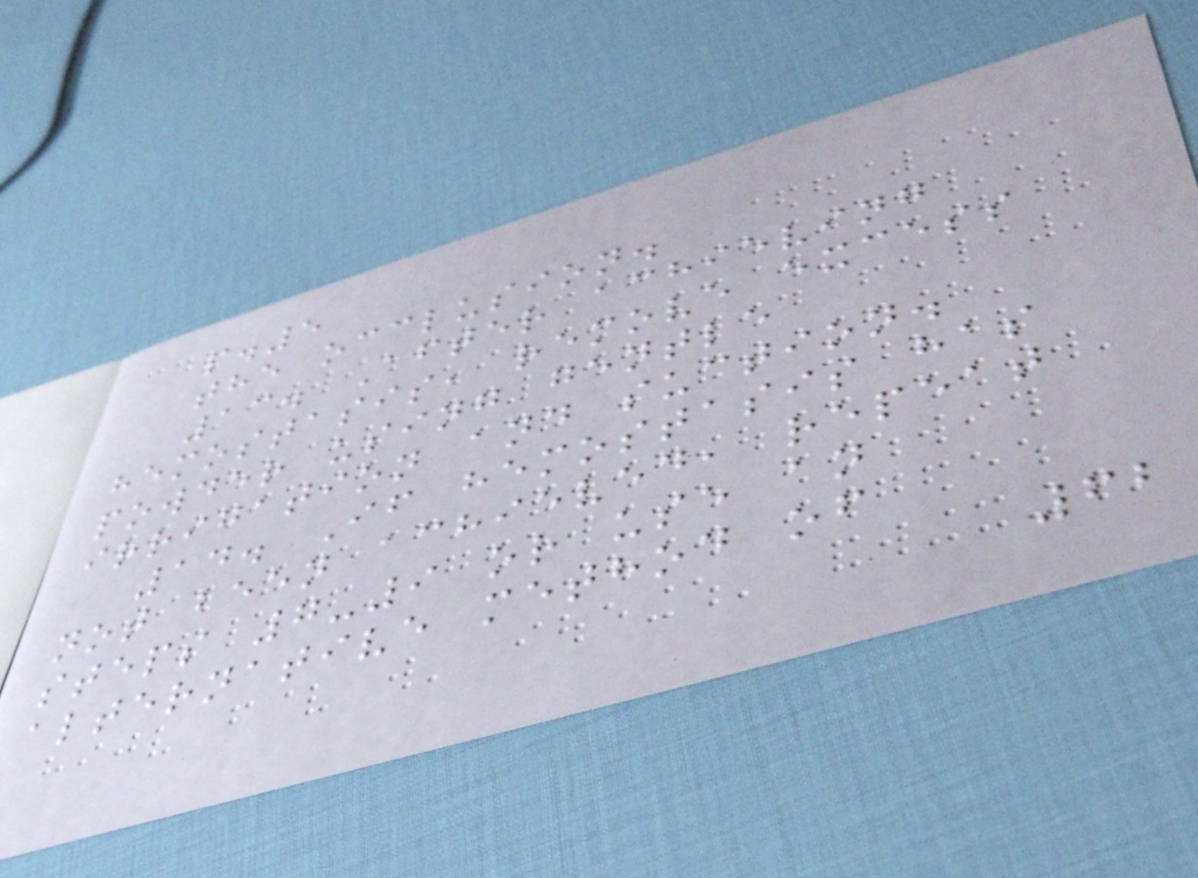p.5
the occlusion.
13. After achieving
hemostasis, remove excess
powder using gentle
irrigation and suction.
14. If hemostasis has
not been achieved, repeat
steps 7-9 or use an
alternative method of
62
